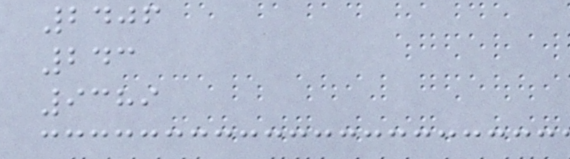2406
243
9389
